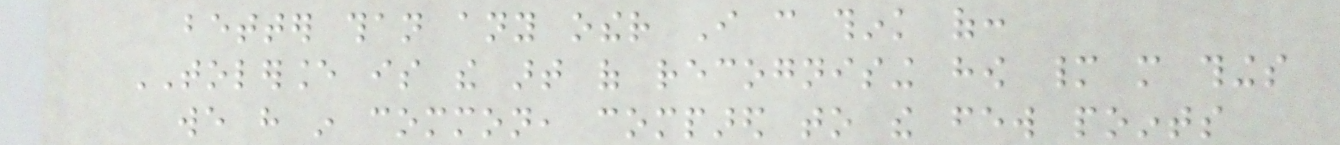better than any other I can think of:
TOLERANCE is the art of recognising how many more things
we have in common, compared to the few points
